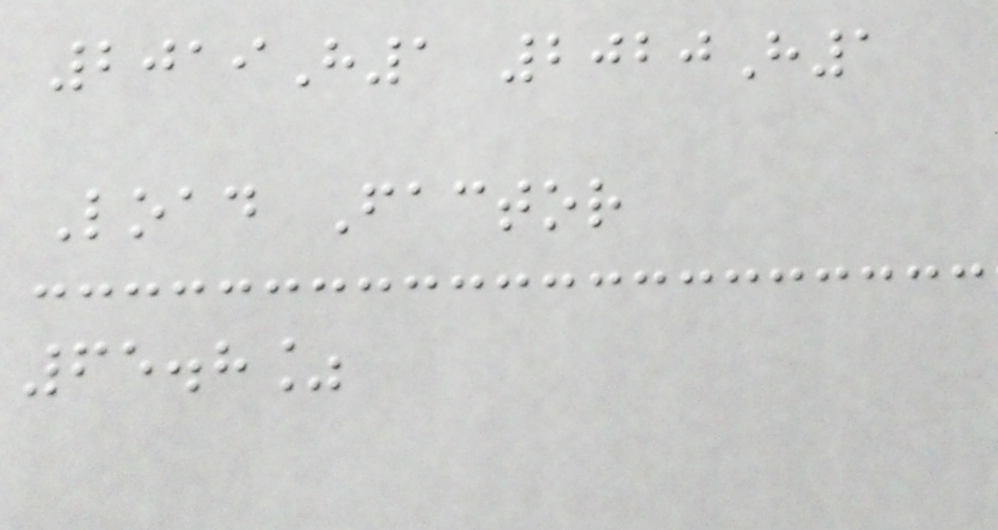2019H1 2020H1
Load Factor
65.8%
